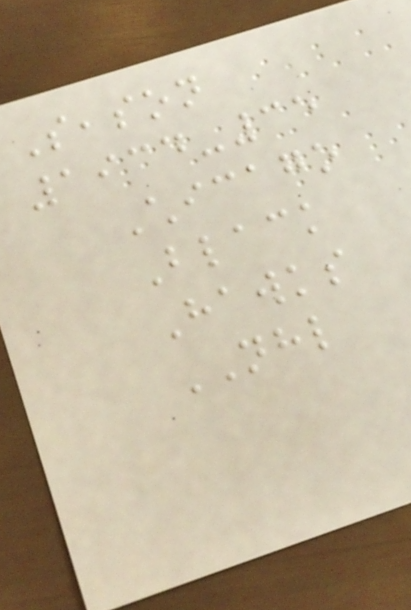Season
1934-35
Chicago
Black
Hawks
NHL
